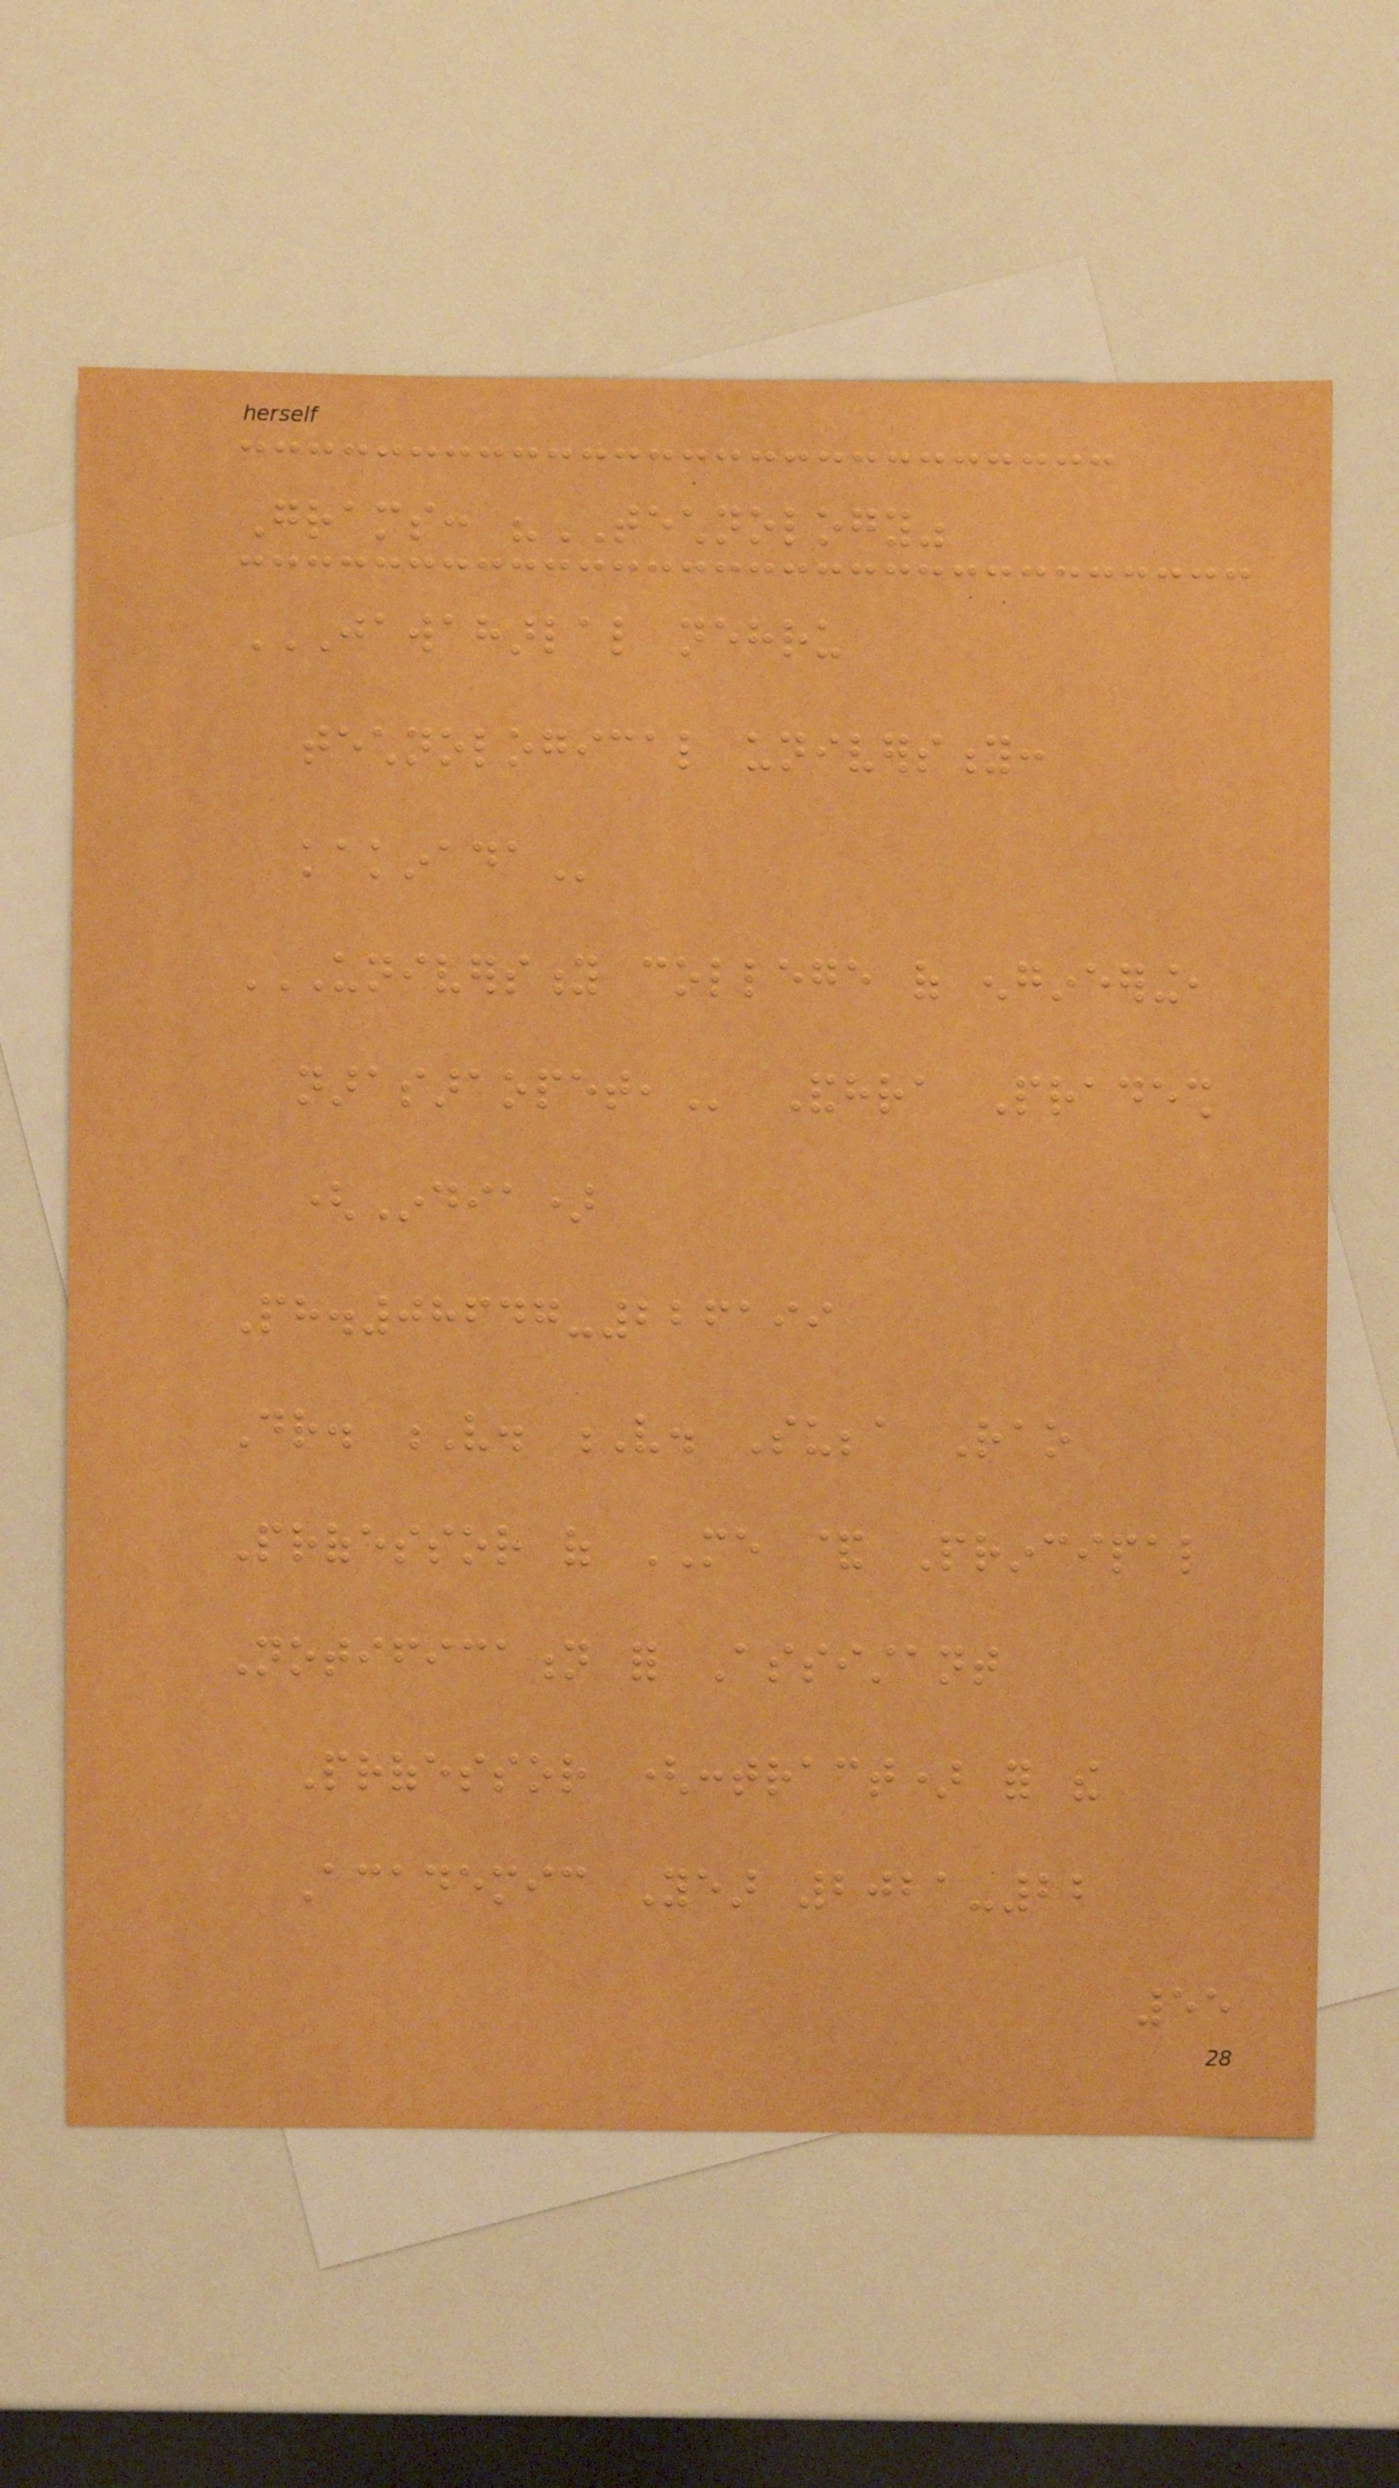Grams: "TECHNOLOGY"
JAWAHARLAL NEHRU
TECHNOLOGICAL UNIVERSITY:
KAKINADA
UNIVERSITY COLLEGE OF ENGINEERING,
NARASARAOPET, Andhra Pradesh
(India)
Ph.08647-226199
Dr. V. V. Subba Rao
Professor of ME & Principal
Notification for Assistant
Professor (contract) for the
Academic Year 2021-22
55
